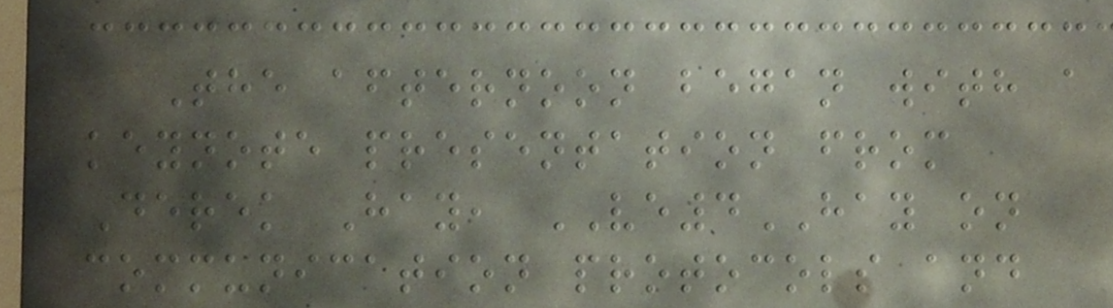The afternoon began with a
keynote presentation from
Derek Hay, VE4HAY on
communication protocols and
